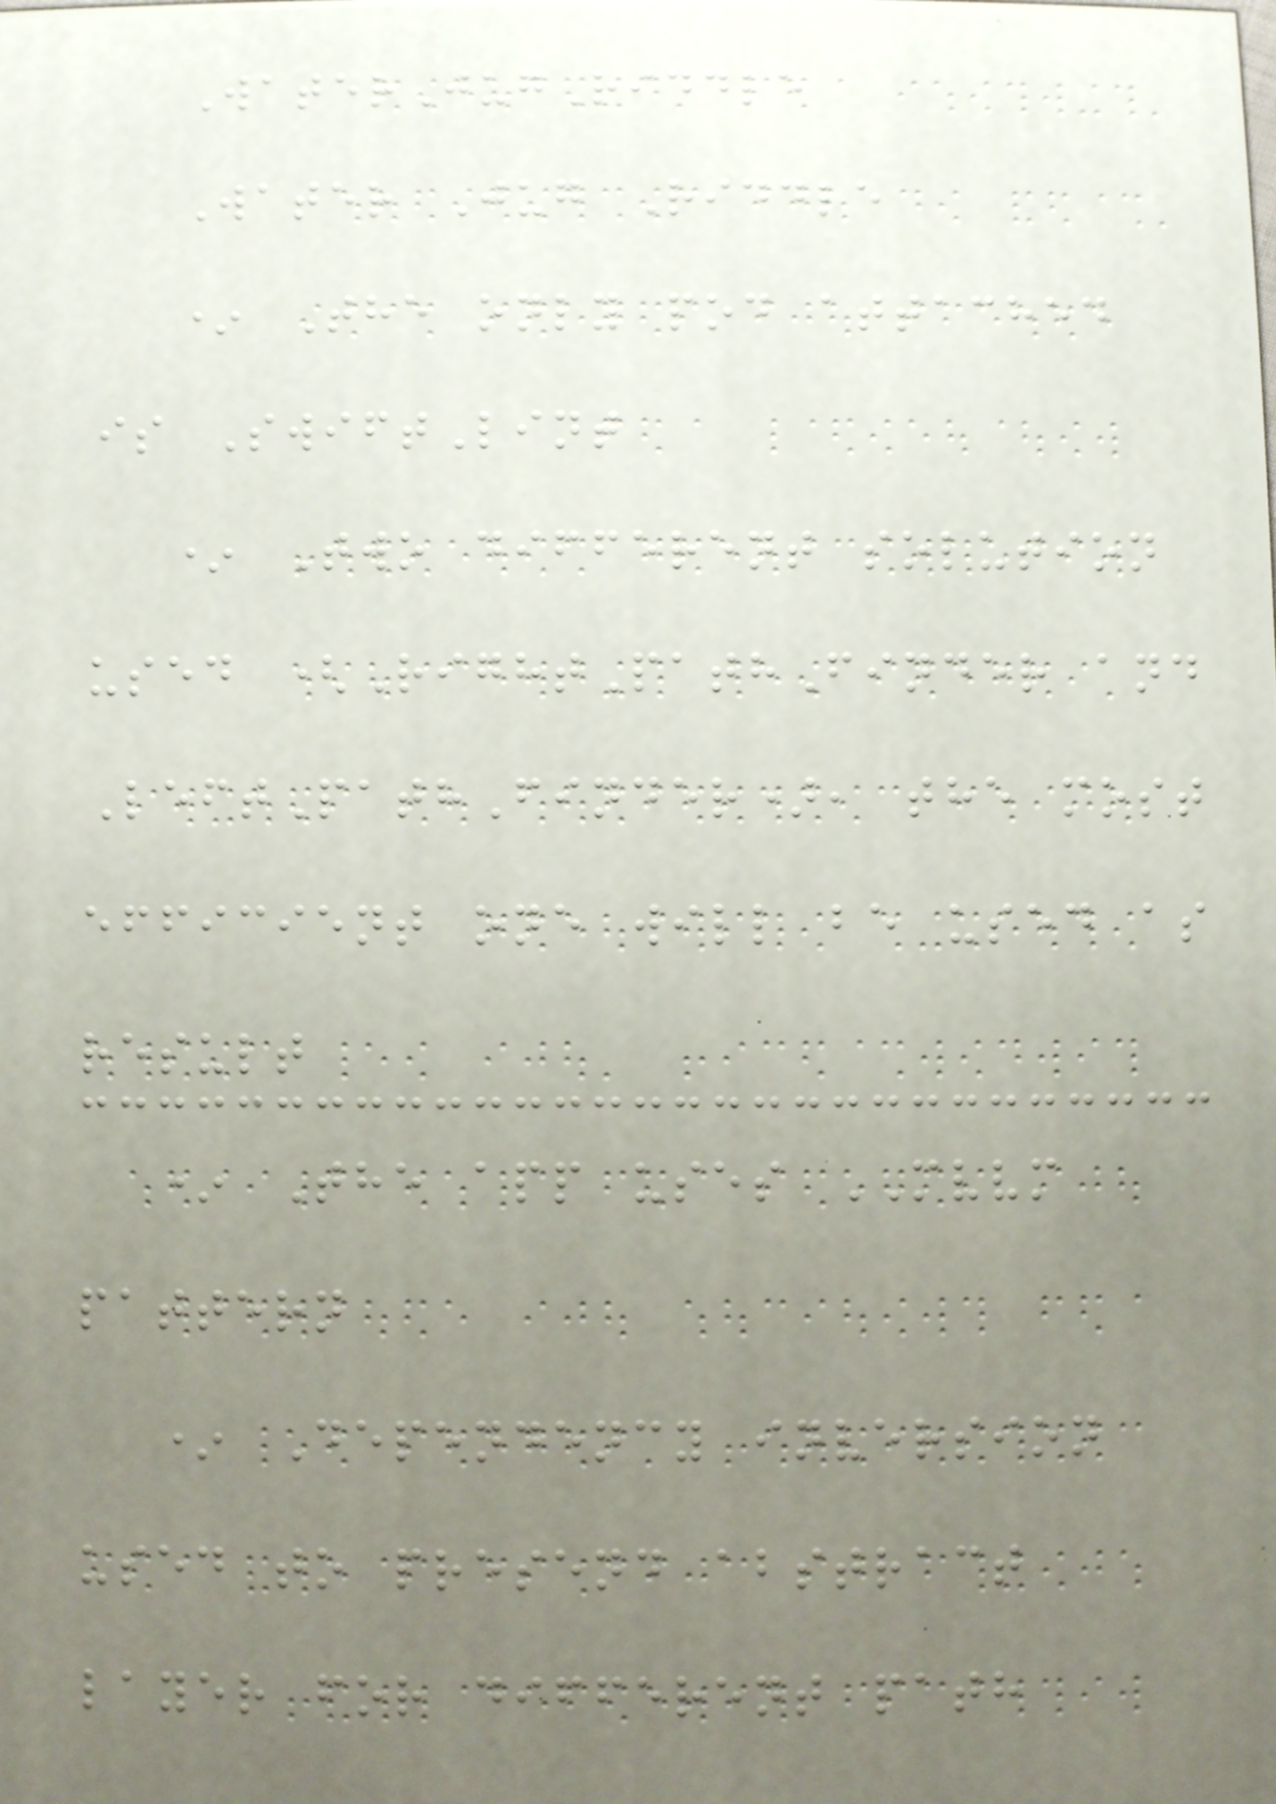WaterJugRiddle
Water Jug Riddle
* The only pod attached
is SwiftLint
* Two different solution
used (RightPathFinder and
LeftPathFinder), the most
efficient one will be used as
result
* The app uses MVVM
pattern
* Dependency inversion
used to presend abstract
layer for different path
